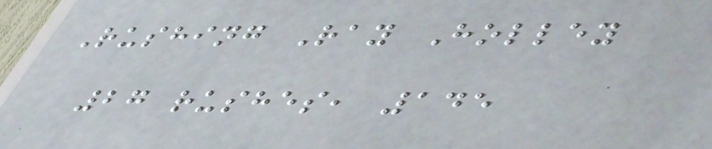Rushing Ray Holley
27 rushes, 145
